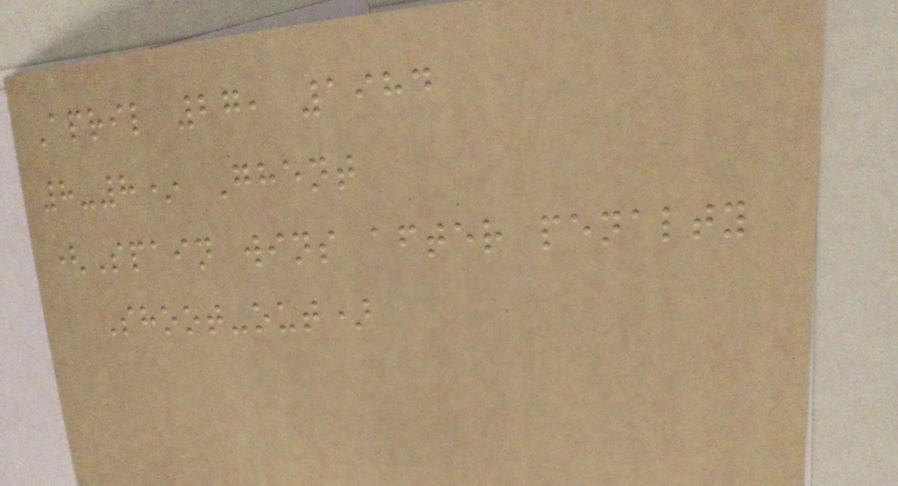April 27, 1984
8-8* Ghent
(Spain wins after penalty
Shoot-out)
